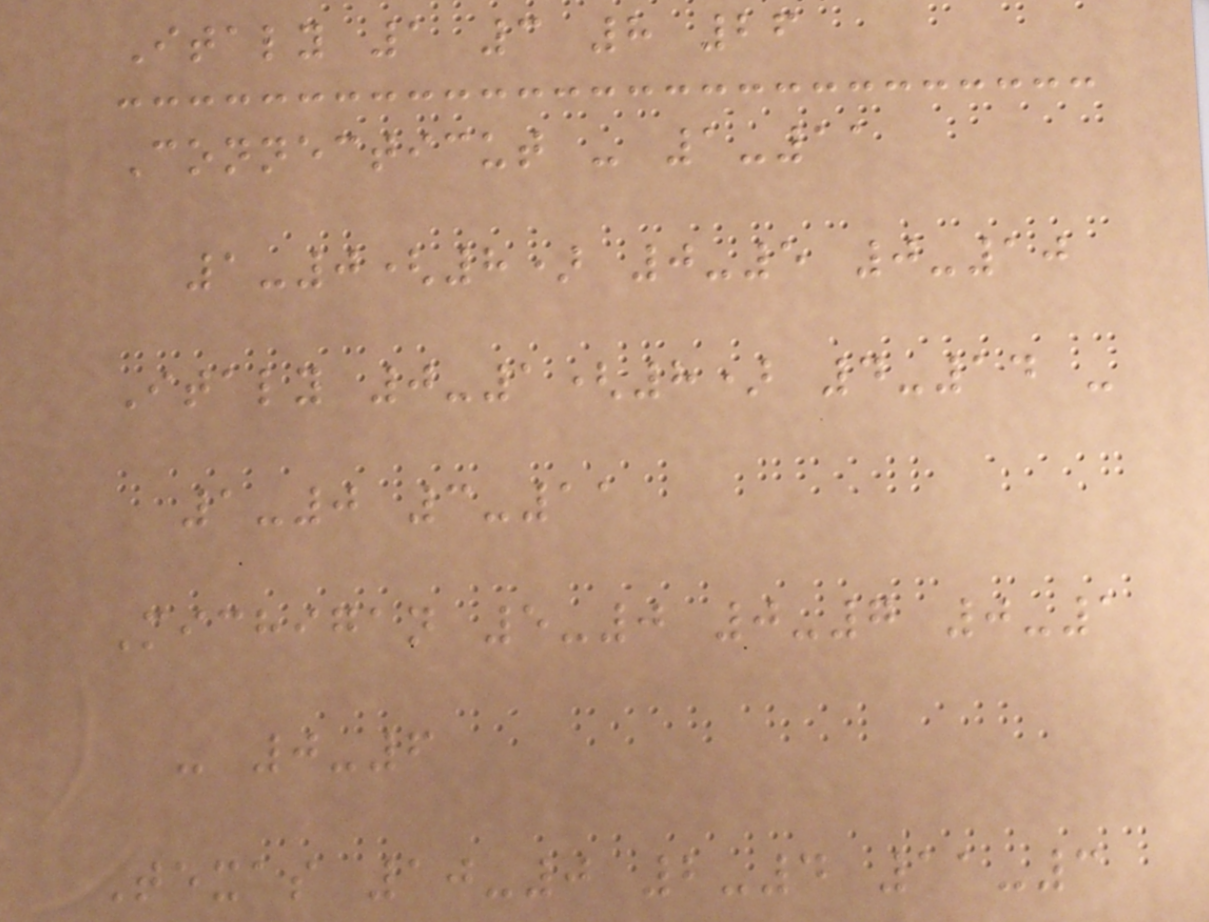Italy 1 3 8 26
Connecticut - 1-11
1-0(8) 0-5 0-10
Italy 0-1(8) 4-14 -
1-0 3-11
Michigan 5-0 0-7 0-1
- 0-6
Texas 10-0 2-4 11-3
